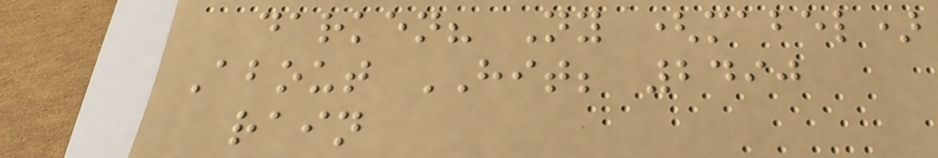darken? Ny (mabel)
About HIT; 2490
rain
